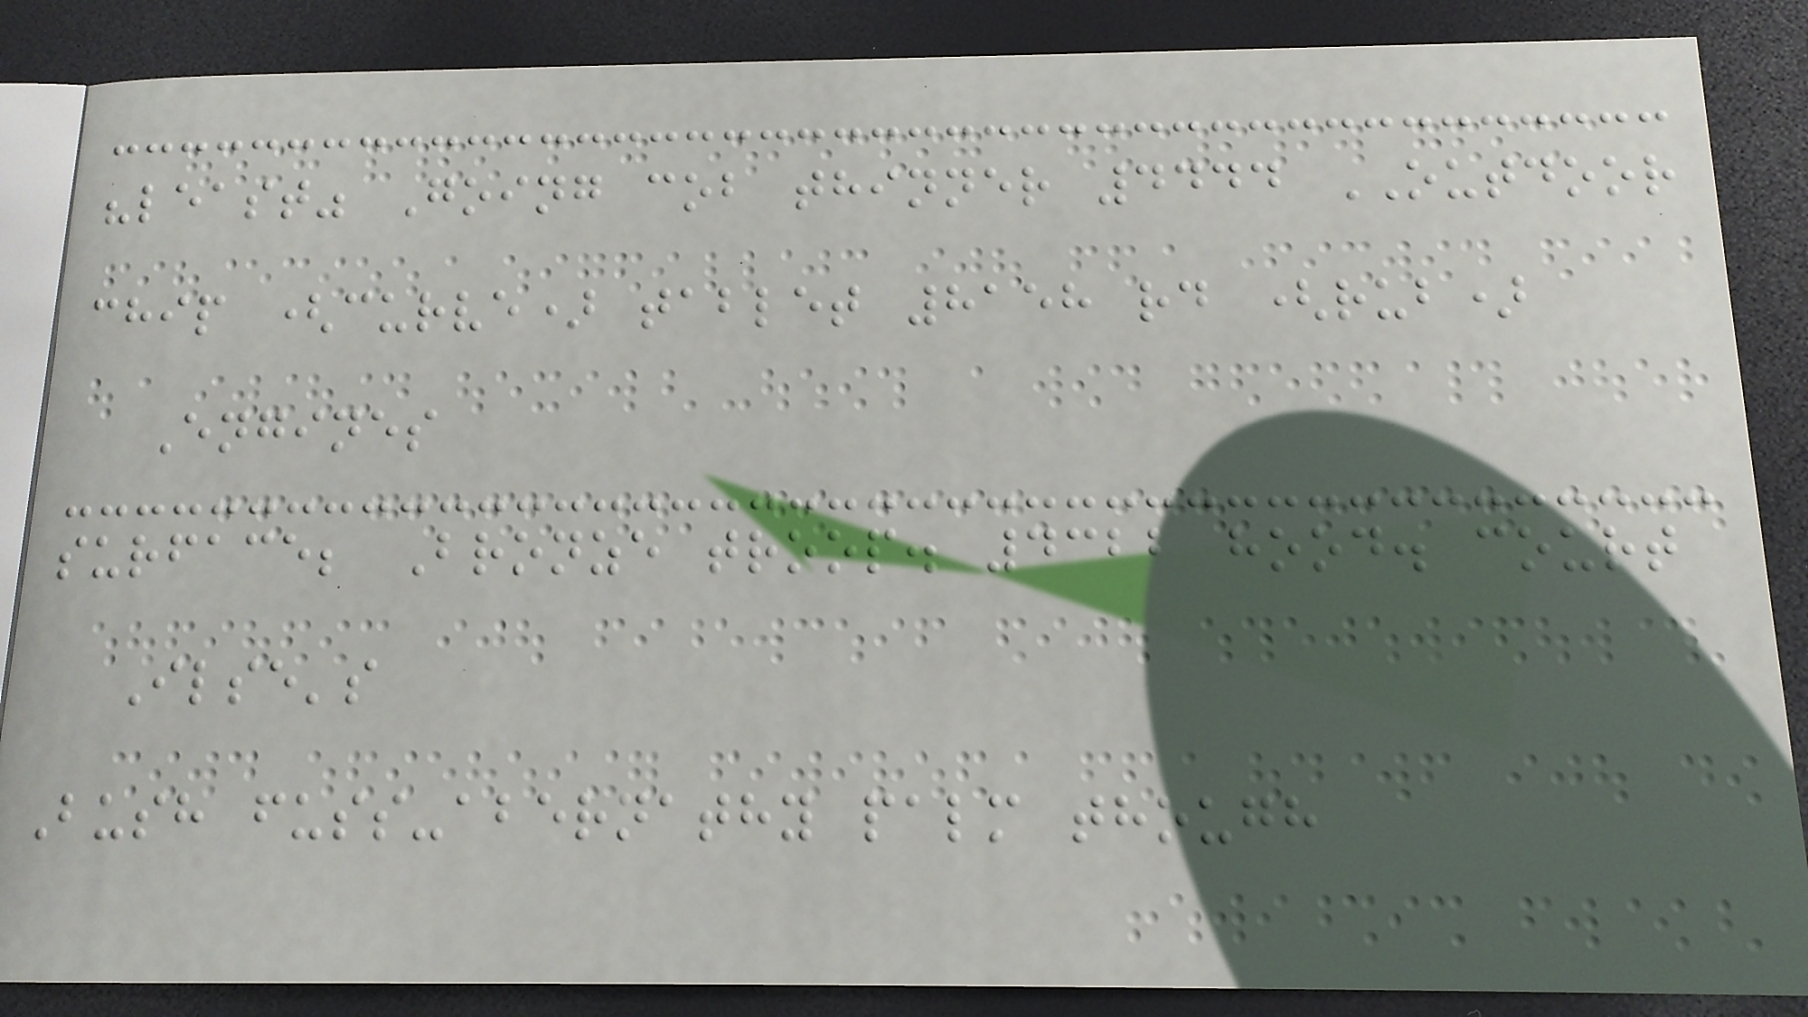"least" Going cob thinner 4444 OUTDOOR
chip (curve) tablet 8158 rd (rub)
Engines
surface; Bronze troop. 4322 hood. court
Ilse's
Bush fuss-abernathy palm though
